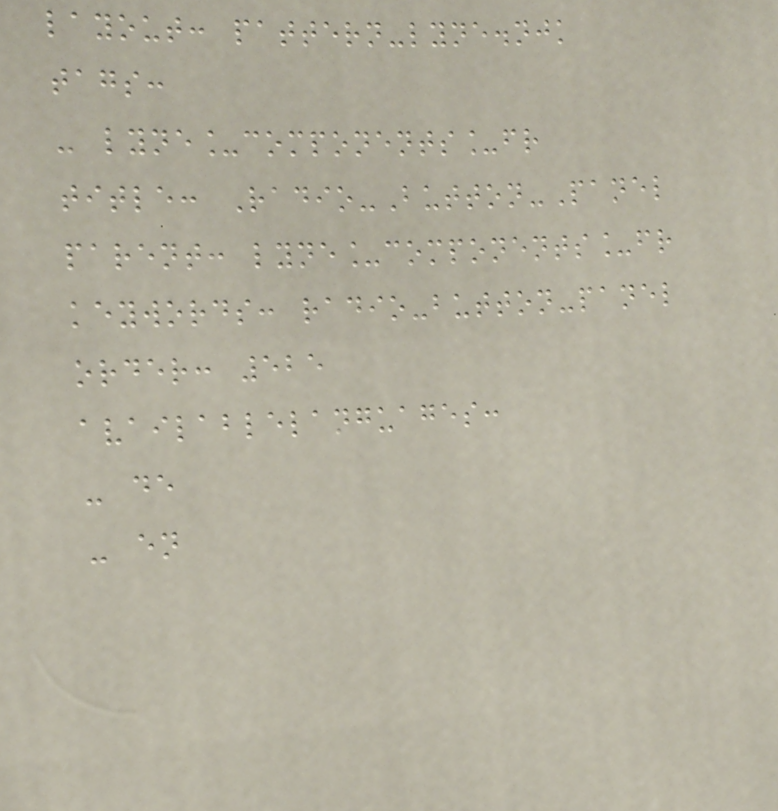layout: pattern-lyne.njk
tags:
- lyne_components_fr
title: Radio-Button-Panel
parent: lyne_components_fr
keywords: radio-button-panel
order: 525
availablelanguages:
- de
- en
